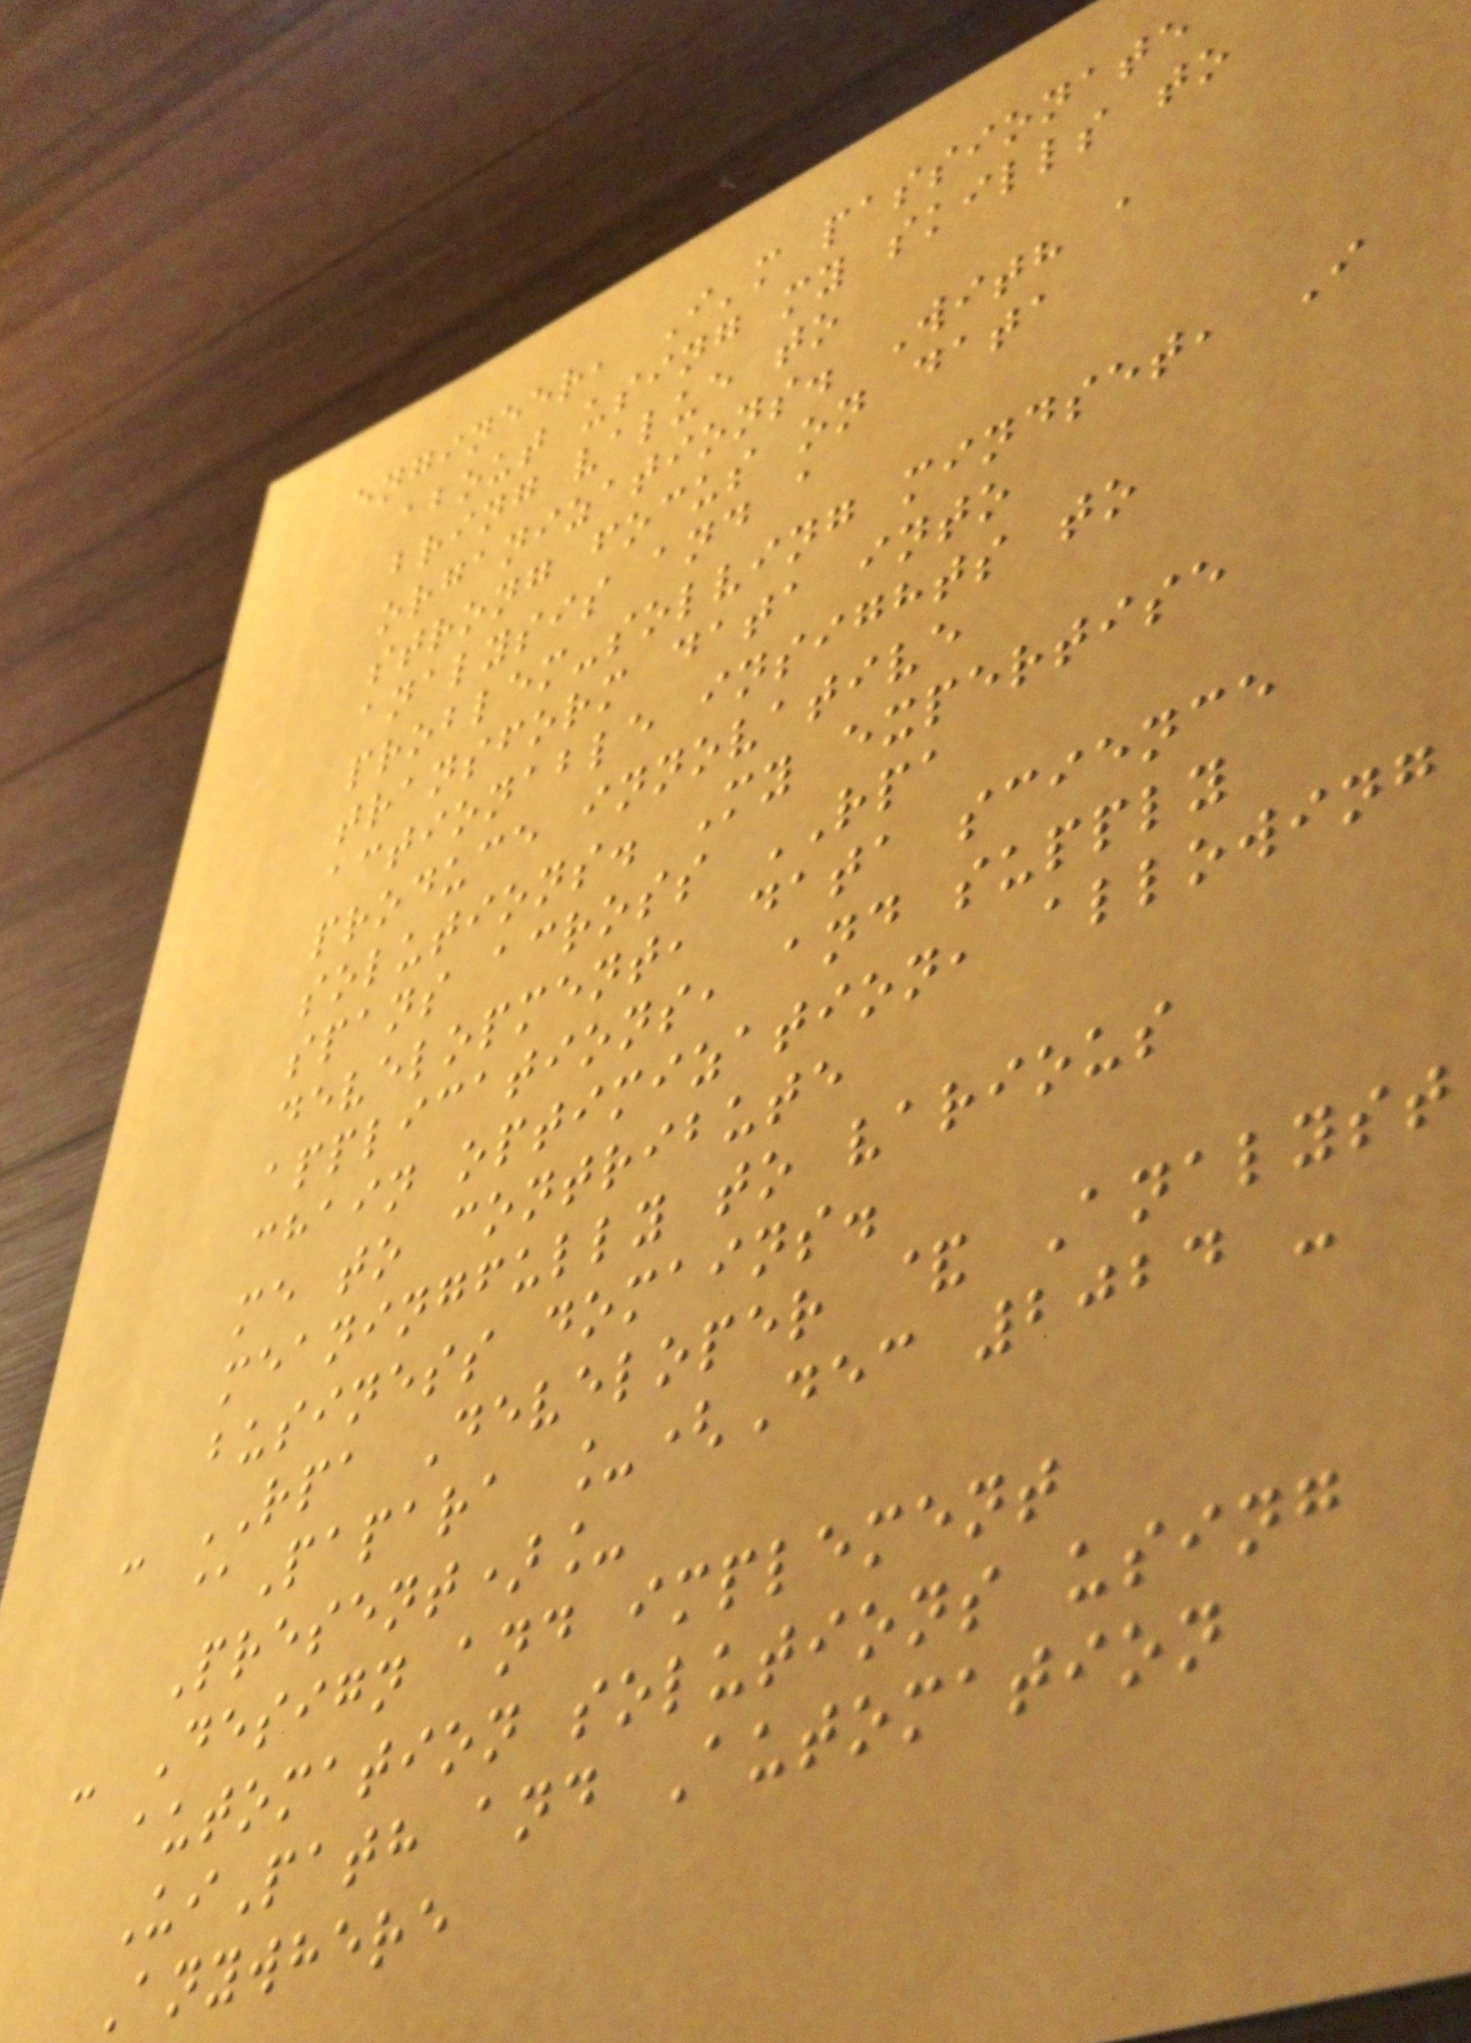engineer, I'm passionate
about using my skills to
bring value to
organizations. With a
strong focus on data
analysis and a
problem-solving mindset, I
transform data into
actionable insights to
produce innovative
solutions. My expertise
spans across RPA
development, data science
applications, and supply
chain optimization, allowing
me to contribute
meaningfully to various
business domains.
- RPA Developer & Analyst
@Papara _(Dec 2024 -
Present)_
- Design and implement
automation solutions using
UiPath and Automation
Anywhere
